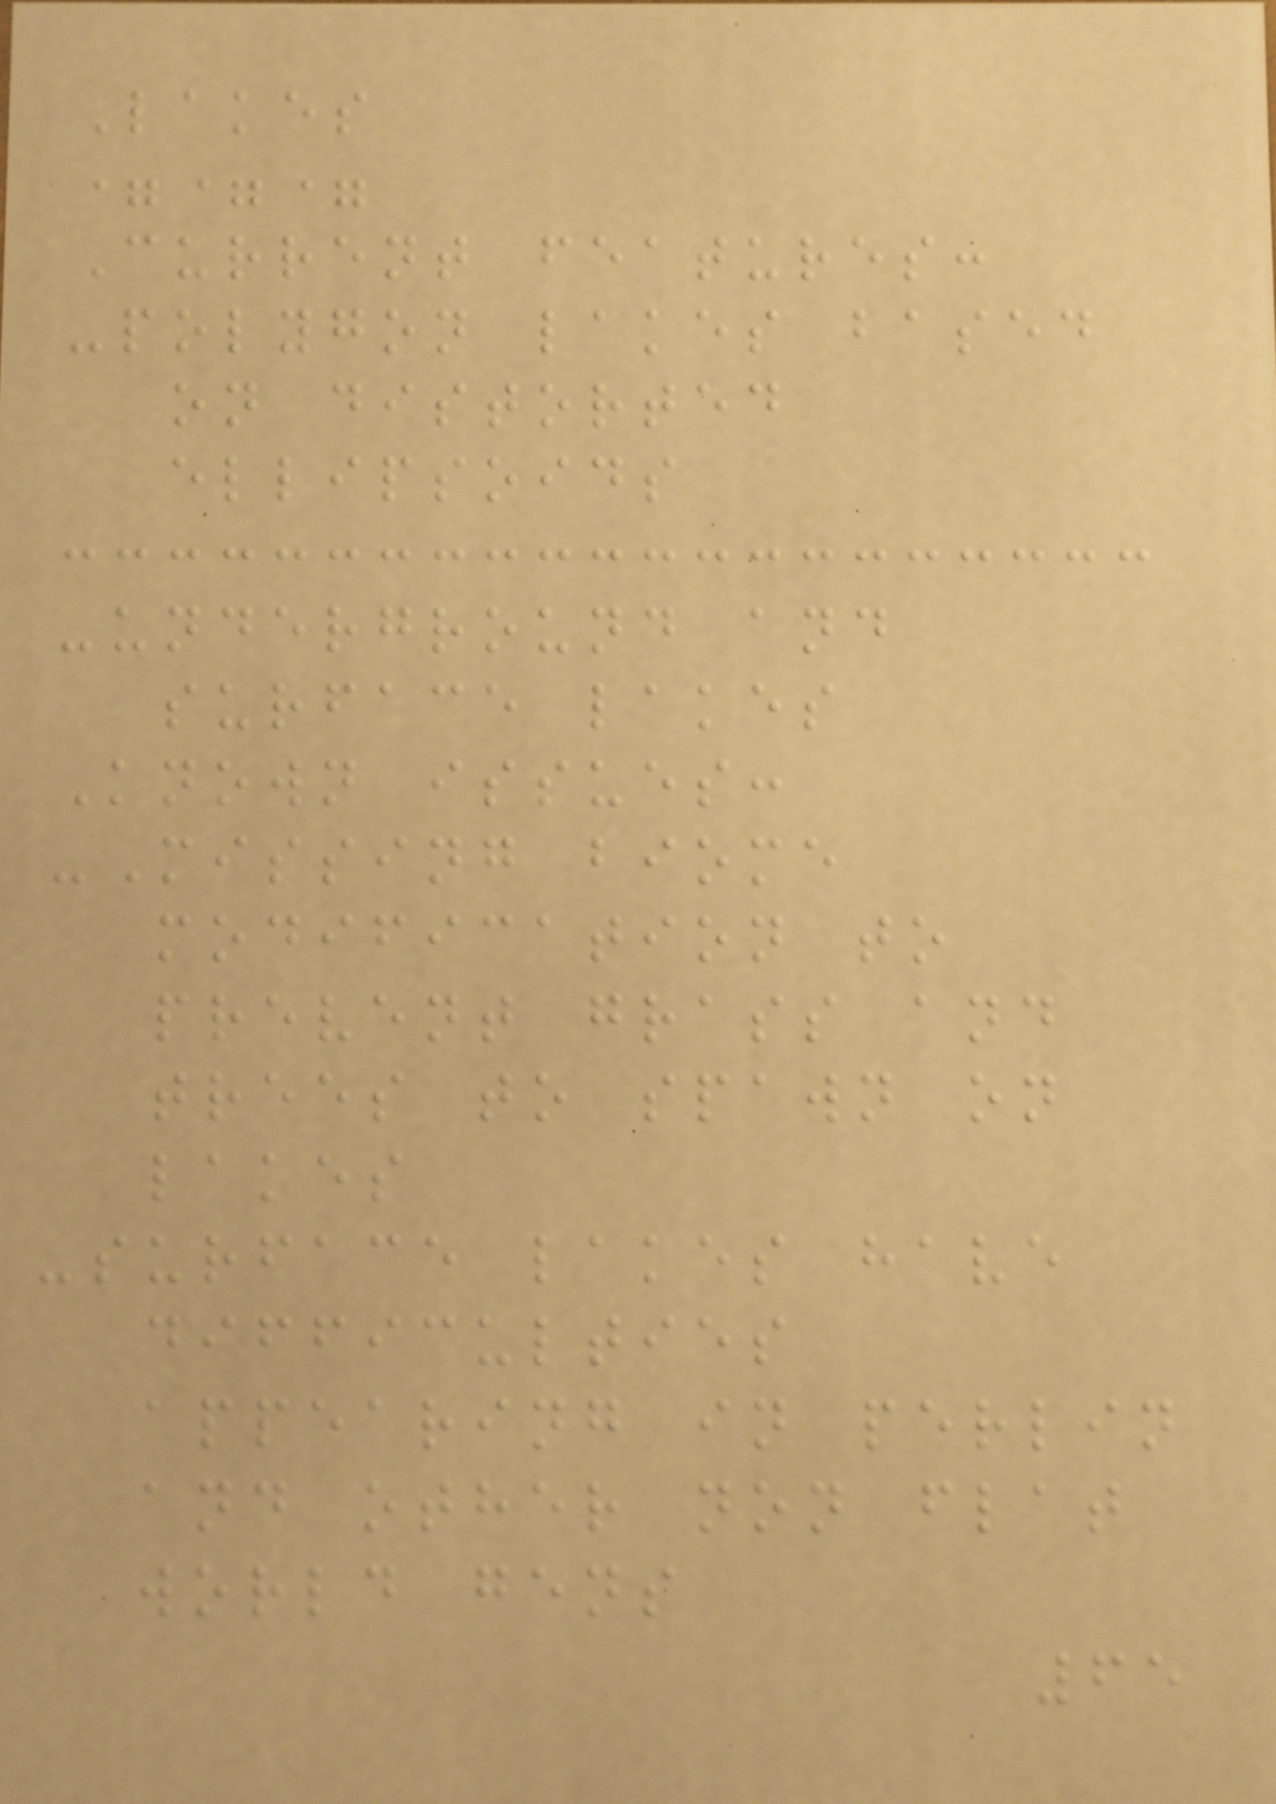Lakes
===
Current features:
-polygon lakes based
on distorted
ellipsoids
-underground and
surface lakes
Known issues:
-Missing biome
modification to
prevent grass and
trees to spawn on
lakes
-surface lakes have
difficulties
appearing in perlin
and other non flat
world gens
65
